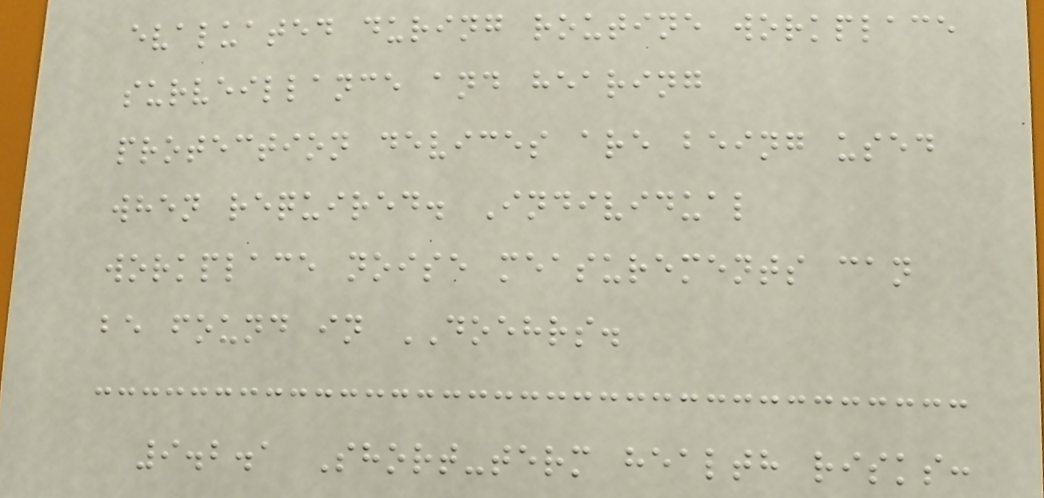evaluated during routine workplace
surveillance and hearing
protection devices are being used
when required. Individual
workplace noise measurements can
be found in DOEHRS.
9.2.1 Short-term health risks:
